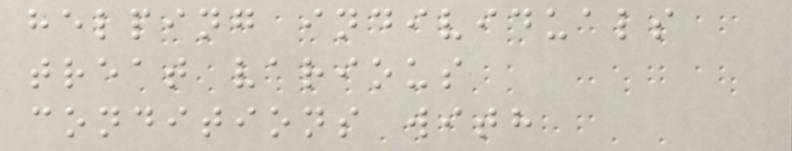helping individuals
treat various
conditions with
